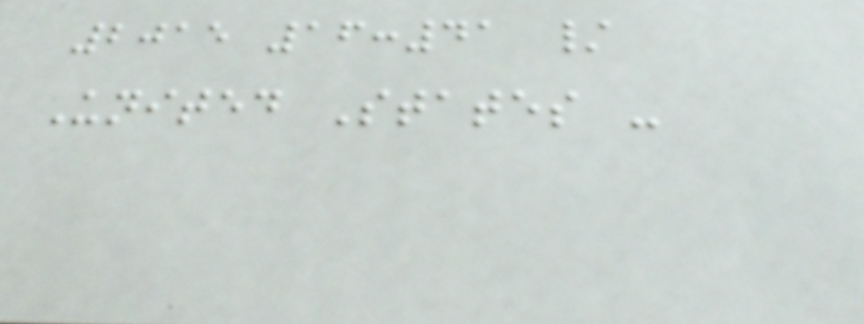2015 16:41 /
United States -
